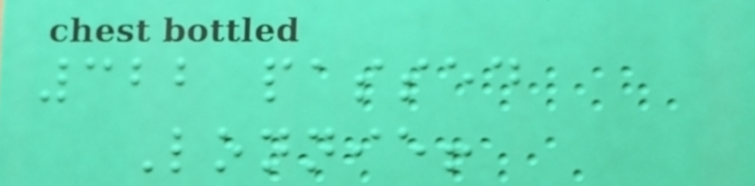322 passed
Lonnie!
